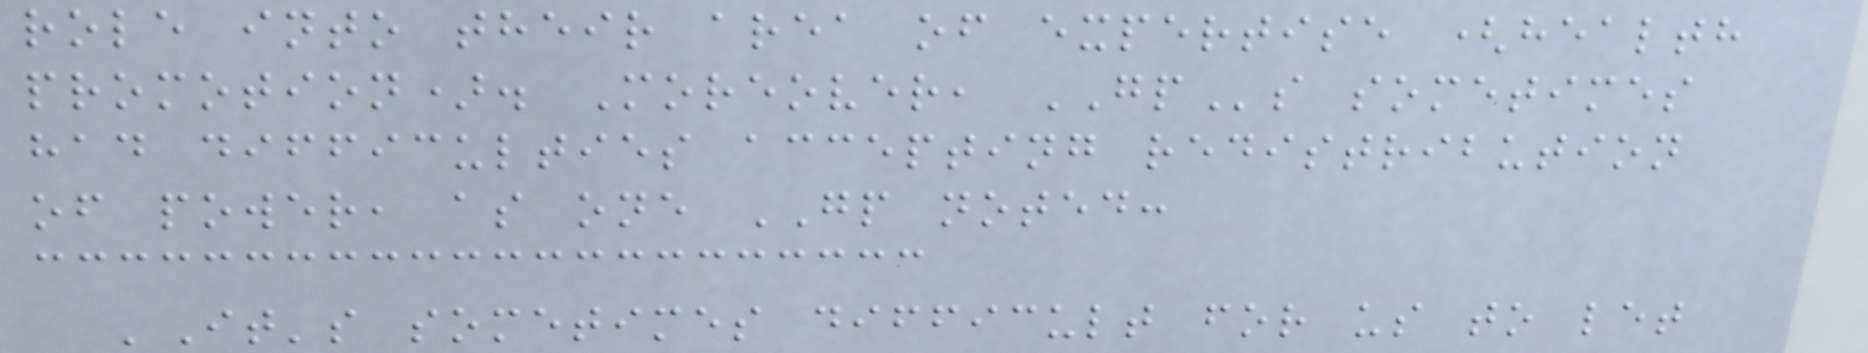role into their area of expertise (health
promotion). Moreover, GPs sometimes
had difficulties accepting redistribution
of power, as one GP noted:
'It's sometimes difficult for us to let
